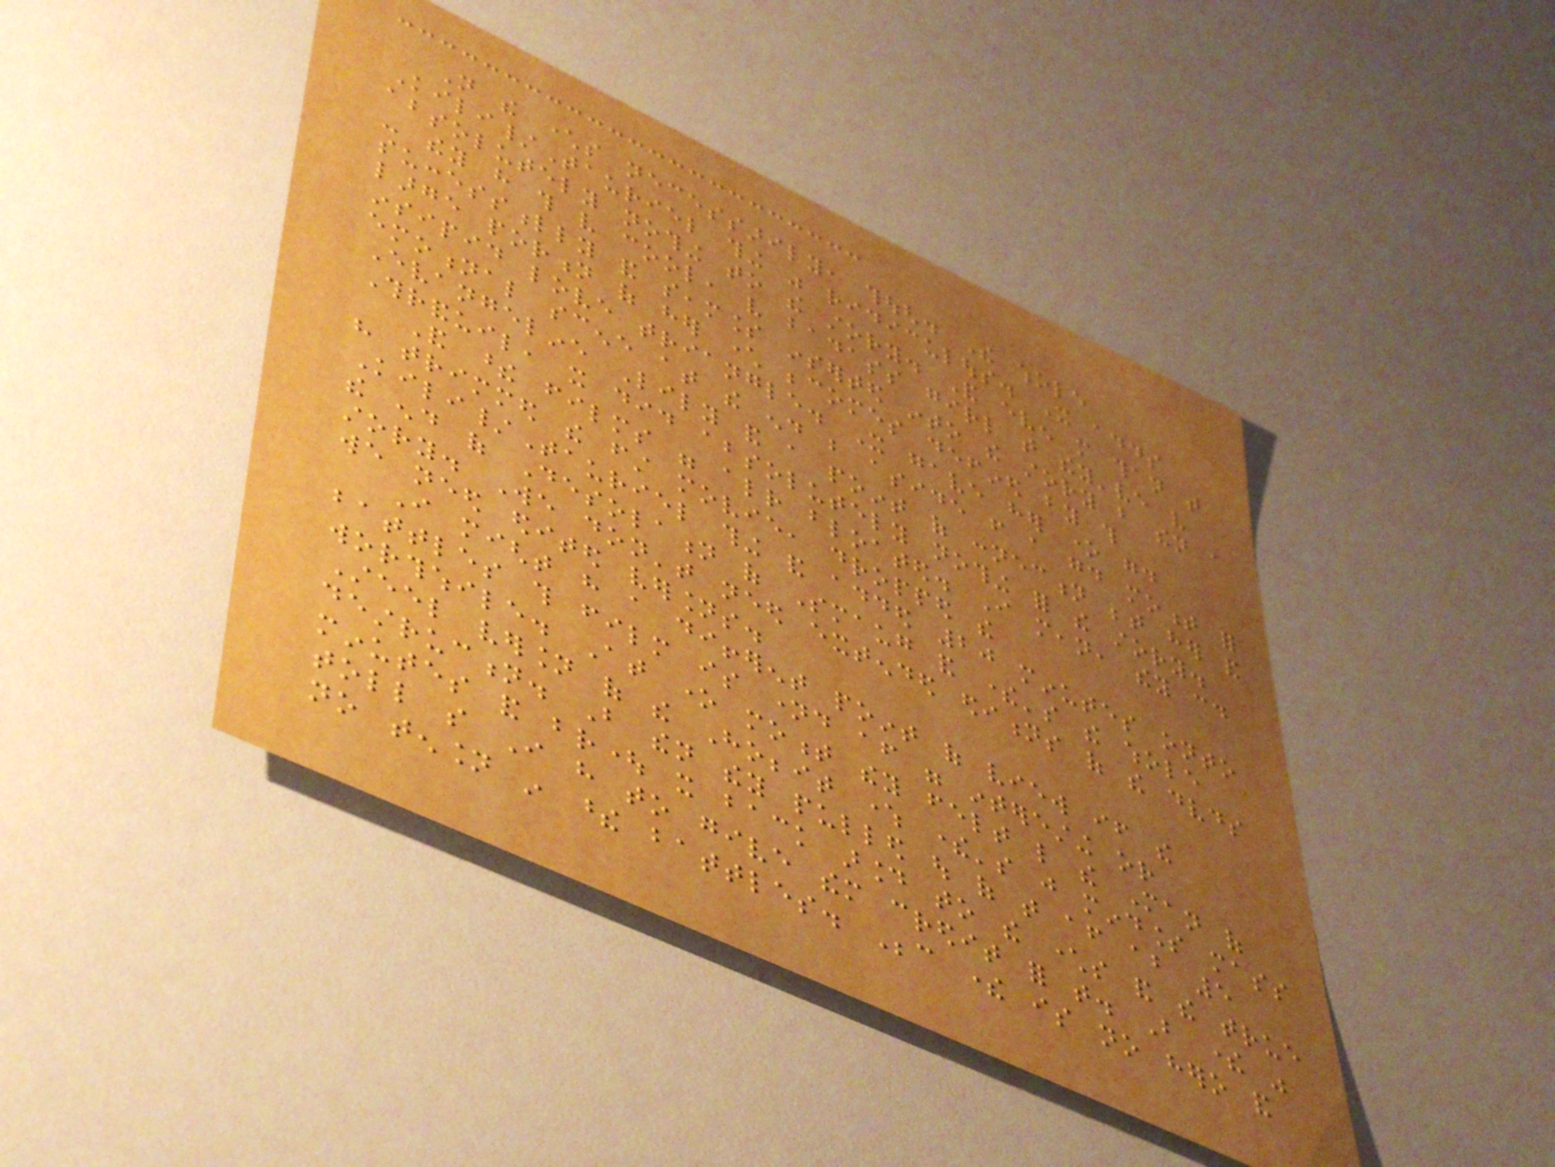Not the characters necessarily, though. The whole
Kili/Tauriel thing was ridiculous. It adds
absolutely nothing to the story. And even more than that
- they have this very cool, very badass girl that they've very
successfully and seamless inserted into the story but then a
large portion of her character becomes defined by this
insipid love triangle. It gave her one good
emotional scene at the end but aside from a good moment for
Evangeline Lily and a point of connection between her and
Thranduil, it did absolutely nothing for the story.
And these films were already bloated. I mean, they could
have trimmed the first movie, dropped the
Kili/Tauriel thing and added 20 minutes onto
the end of Desolation of Smaug and there's the whole
story. We don't need extended editions of the dvds
we need edited versions.
I might have a different point of view if the
battles this film is named after were interesting or
worthwhile. At one moment they felt like the Man of
Steel version of the Hobbit where there's just mindless mass
destruction. But then they pulled out of that after about 5
minutes and brought it back around to the characters and the true
toll so I have to give them credit for that. But there was
no tension in these battles. Because there is no hero and
